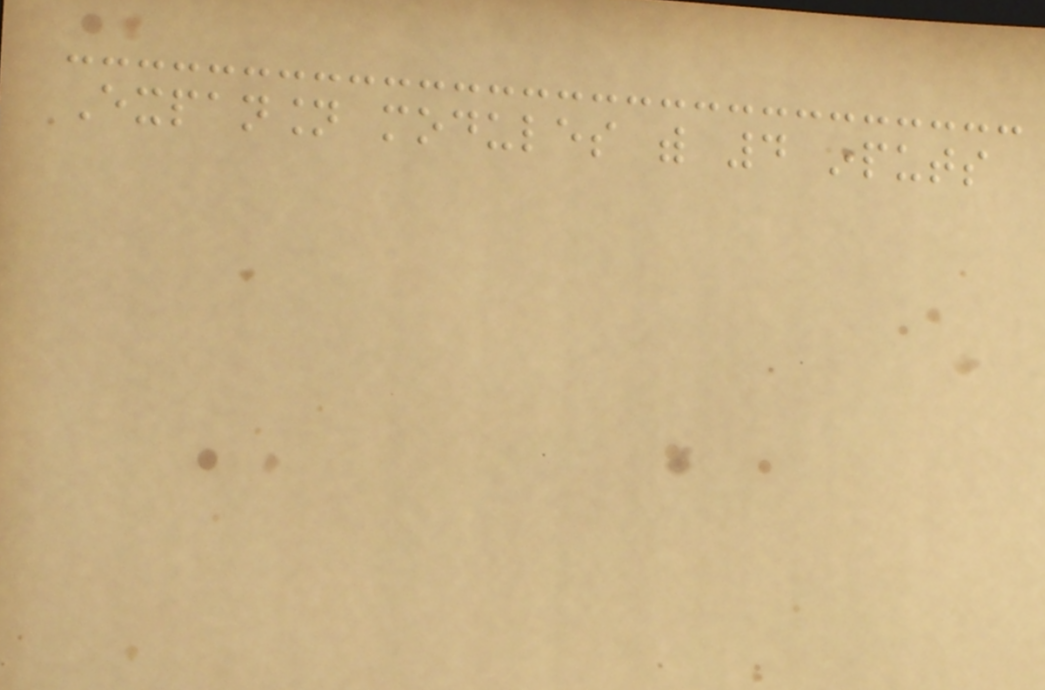Expansion modules with 4 inputs
